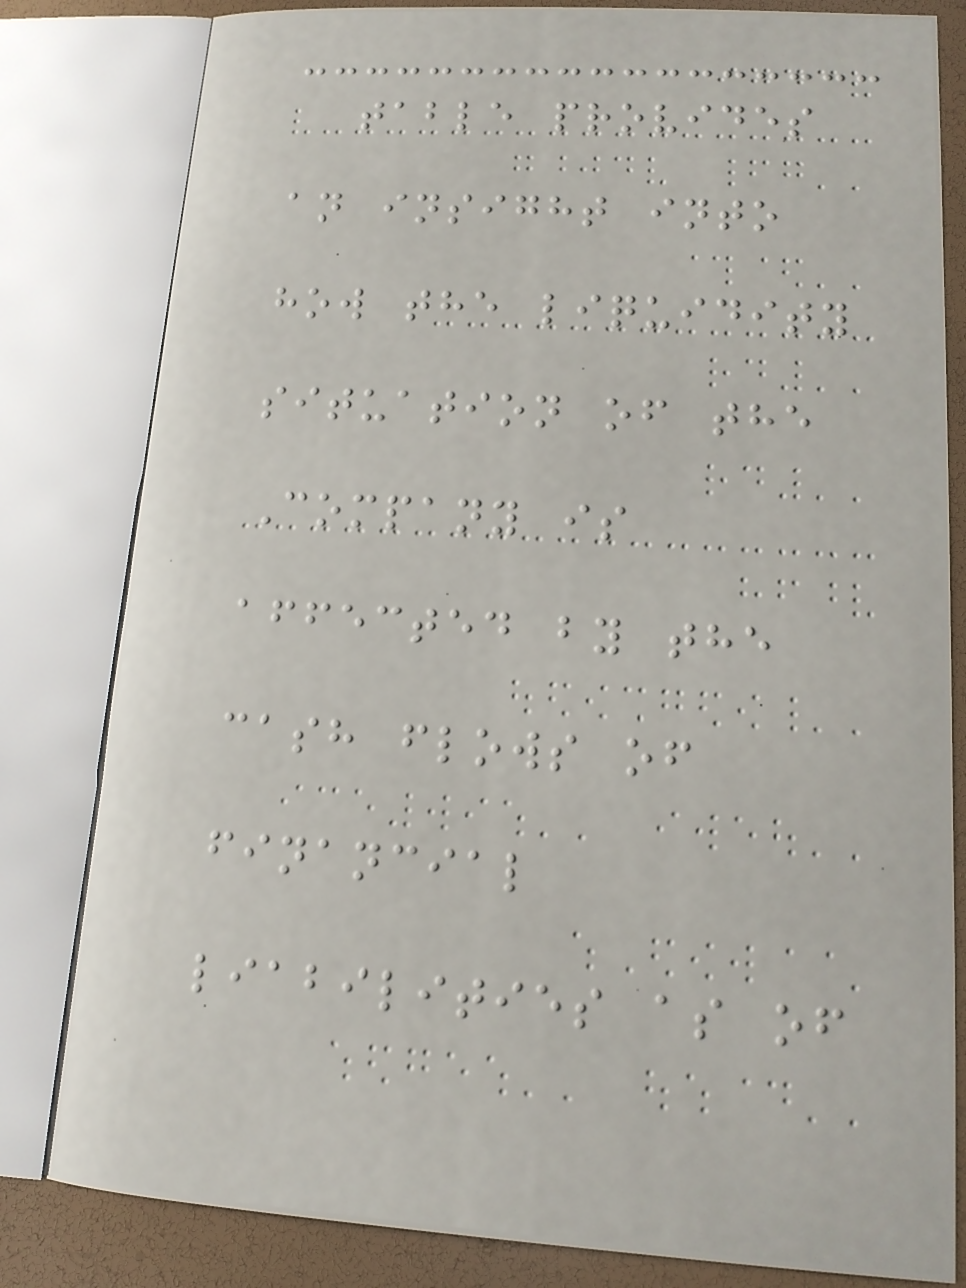table provides
an insight into
how the liquidity
situation of the
Company is
affected by the
cash flows of
financial
liabilities as of
